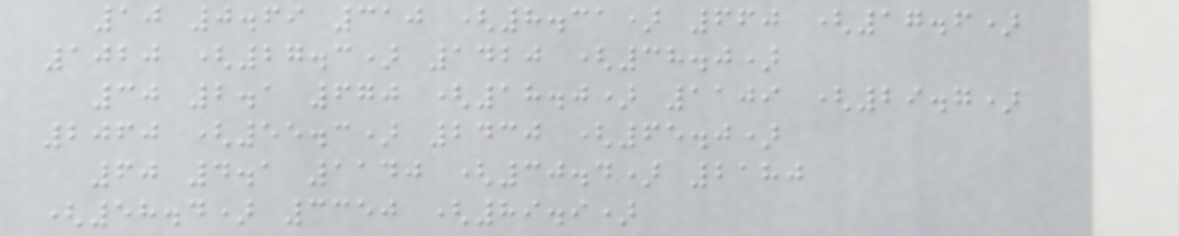10 0.69 310 (8.31) 660 (17.6)
1020 (27.3) 1420 (38.0)
30 2.1 670 (18.0) 1109 (29.7)
2060 (55.3) 2430 (65.0)
60 4.1 1140 (30.4) 2180
(58.4) 3350 (89.9)
